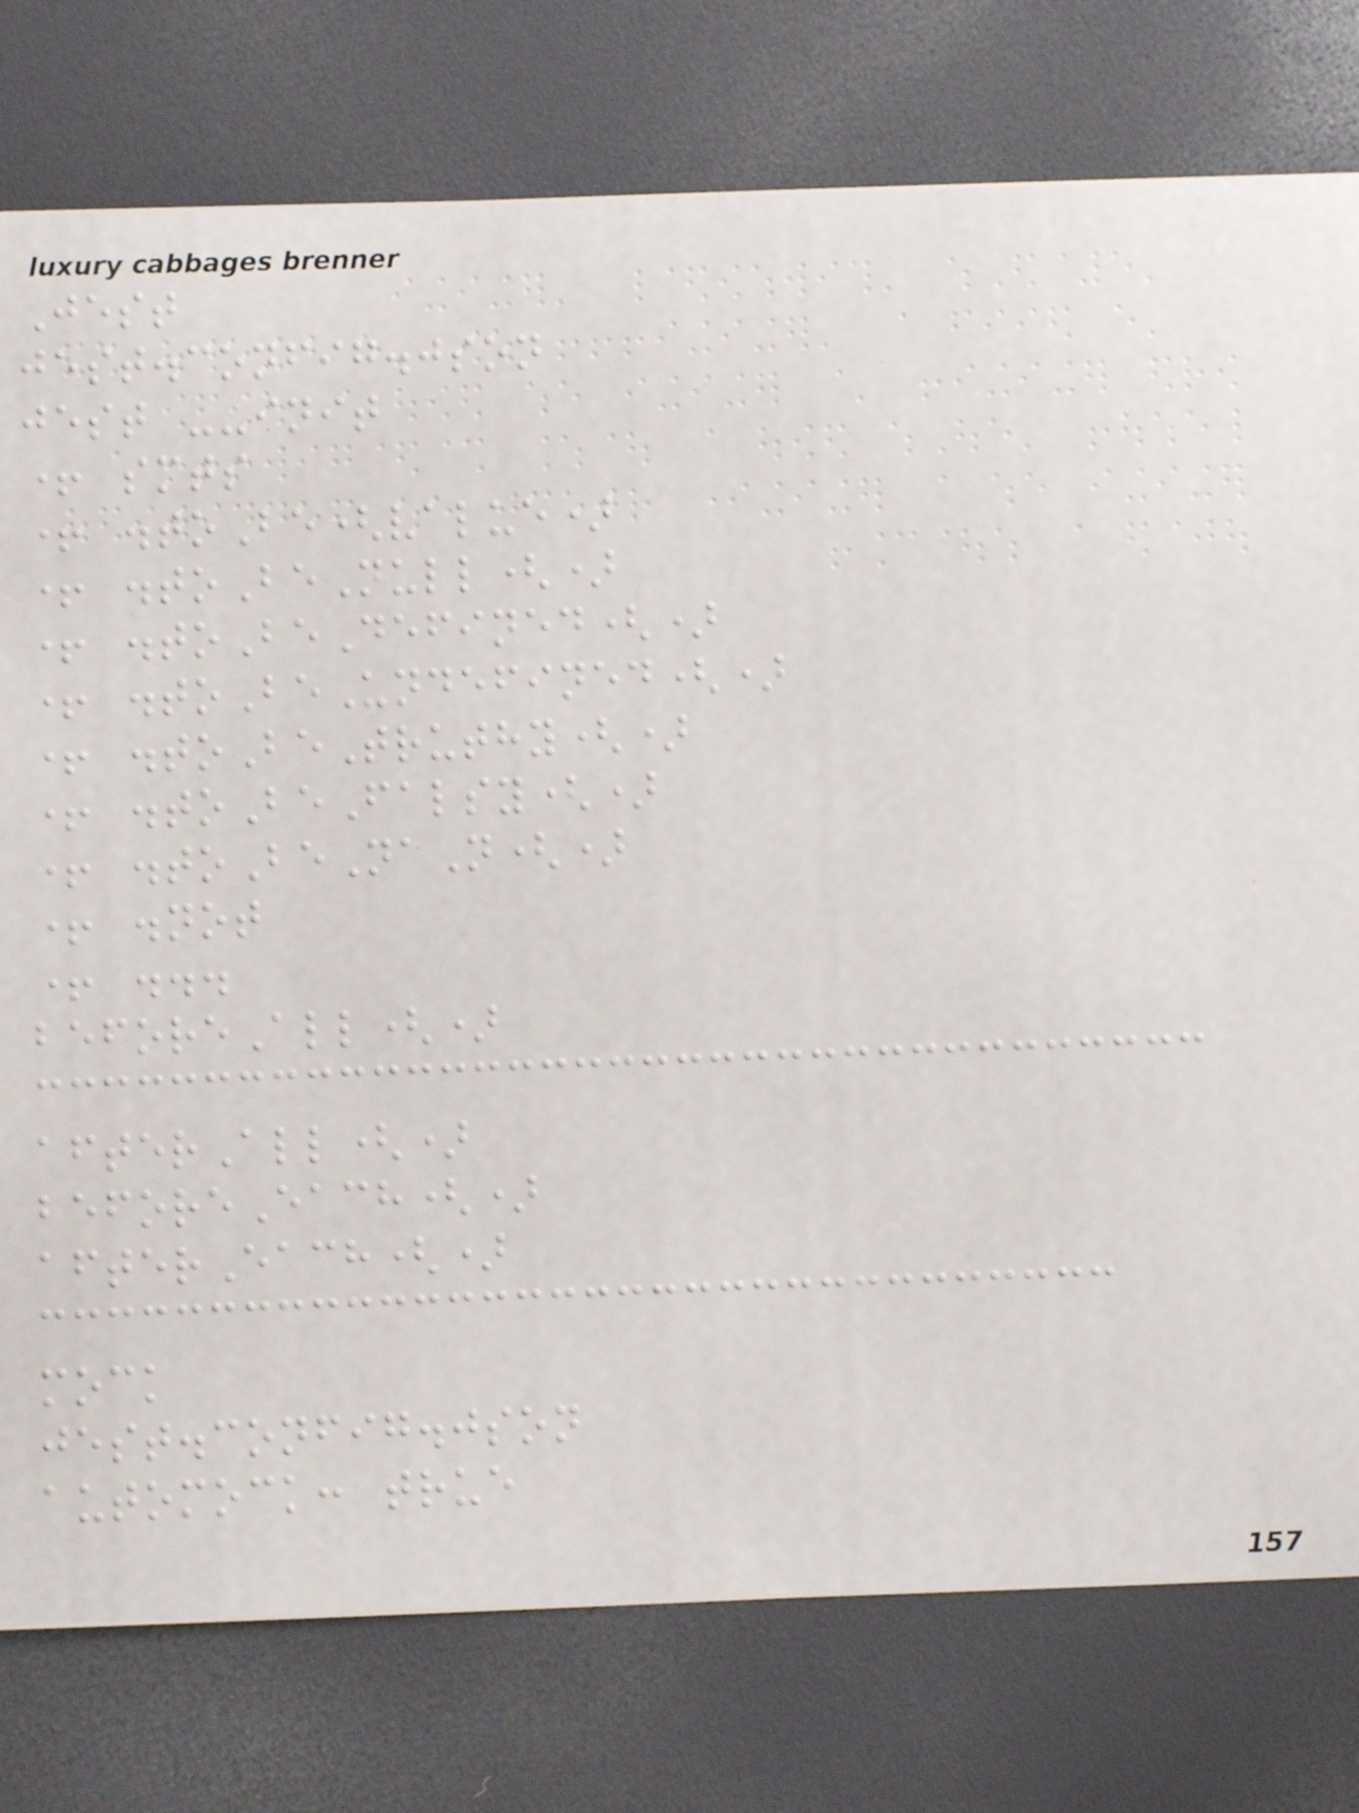Jest
jest.config.json
jest --init
+ smts
+ .toBe(value)
+ .toBeNull()
+ .toBeDefined()
+ .toBeUndefined()
+ .toBeTruthy()
+ .toBeFalsy()
+ .toBeNaN()
+ .not
+ ...
beforeAll()
afterAll()
beforeEach()
afterEach()
mock
jest.config.json
automock: true
